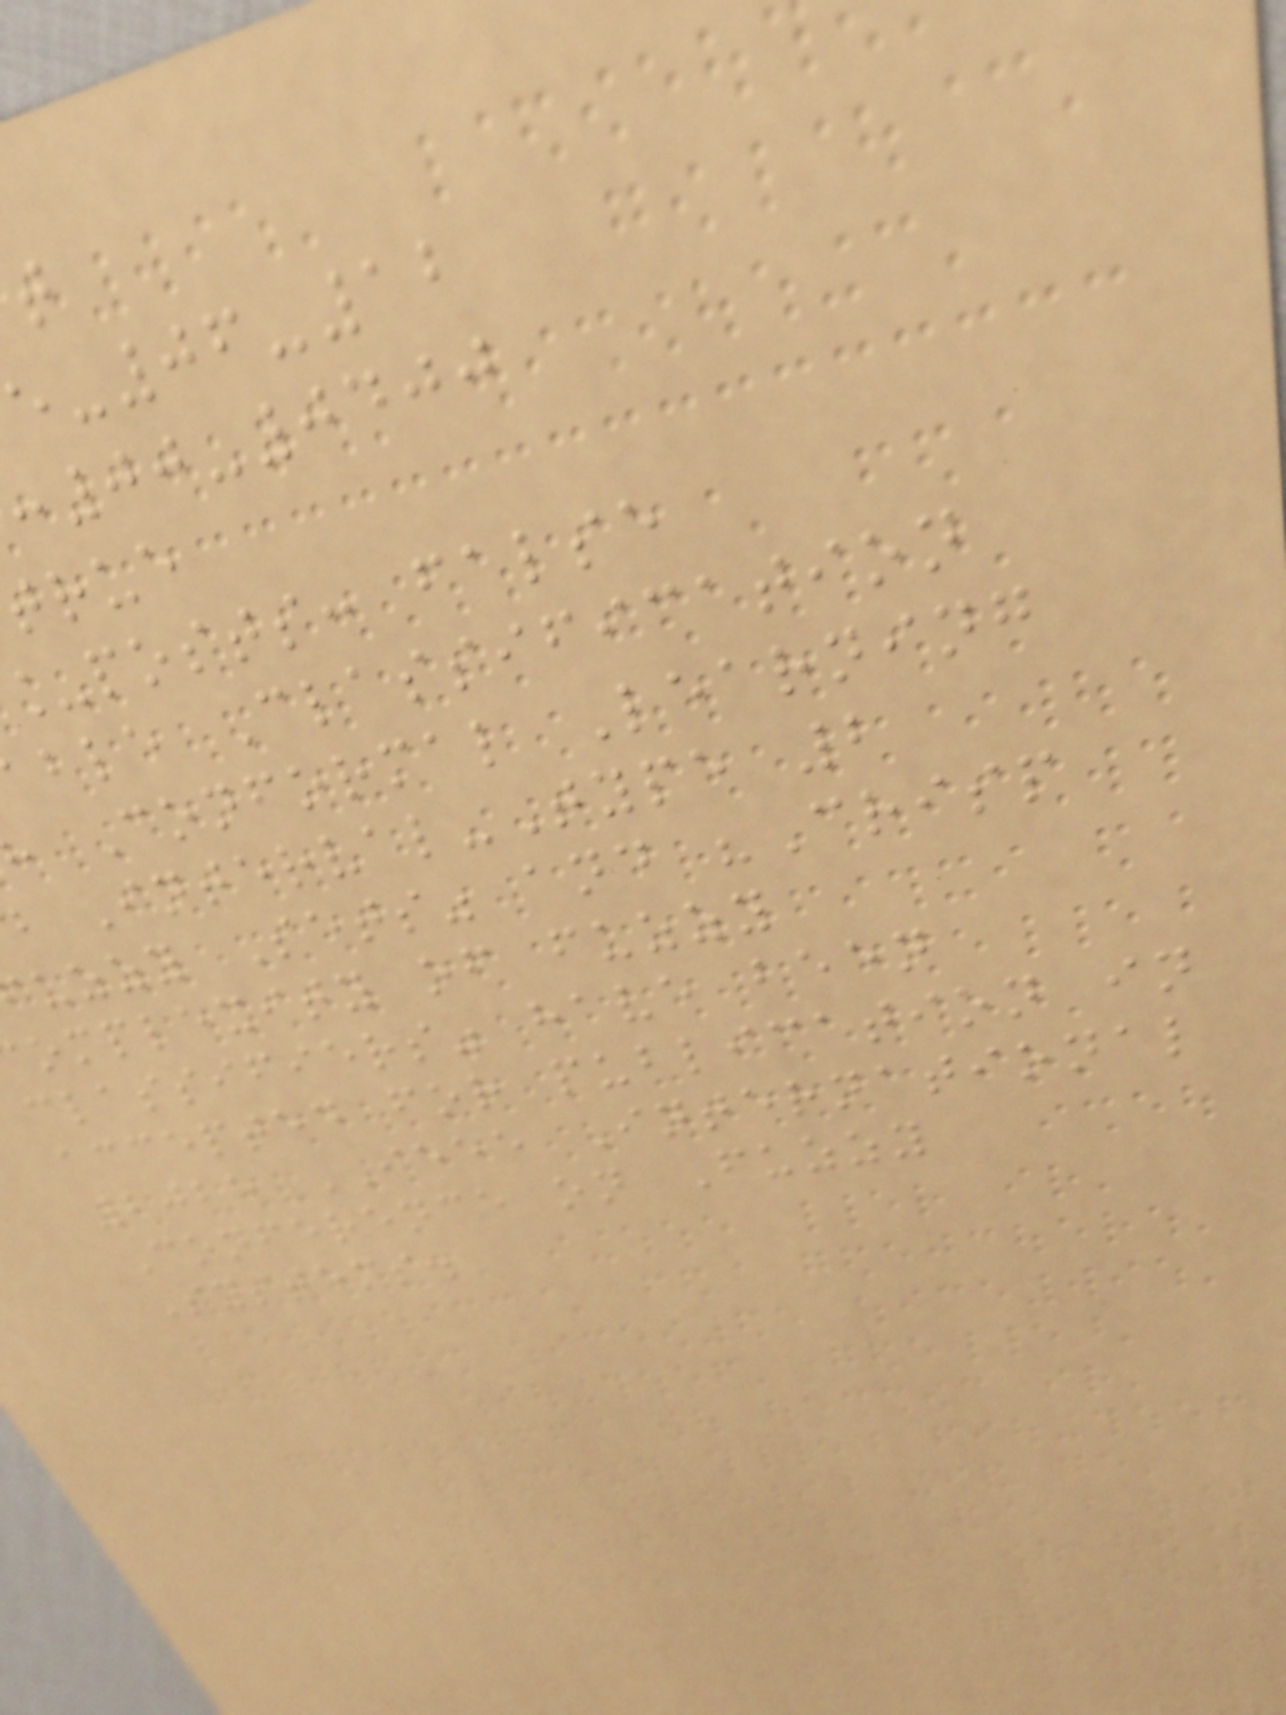-06-12
:00-0400
posts: false
ble Classification
Conformal Learning
Interval-Type 2
uzzy Sets" and "Crisp
omplexity of fuzzy
classifiers" have been
accepted for publication in
2025 IEEE International
Conference on Fuzzy
Systems.
